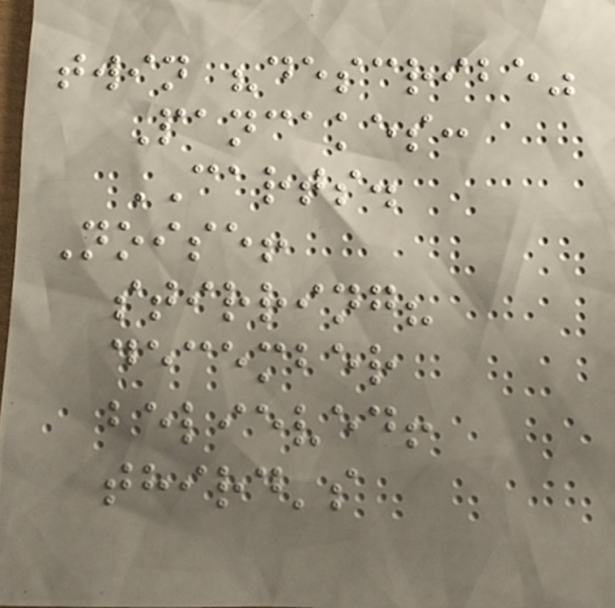twin "describe"
Pancakes:
CARTS.
Noise!
stirring?
december
believed!
third's
